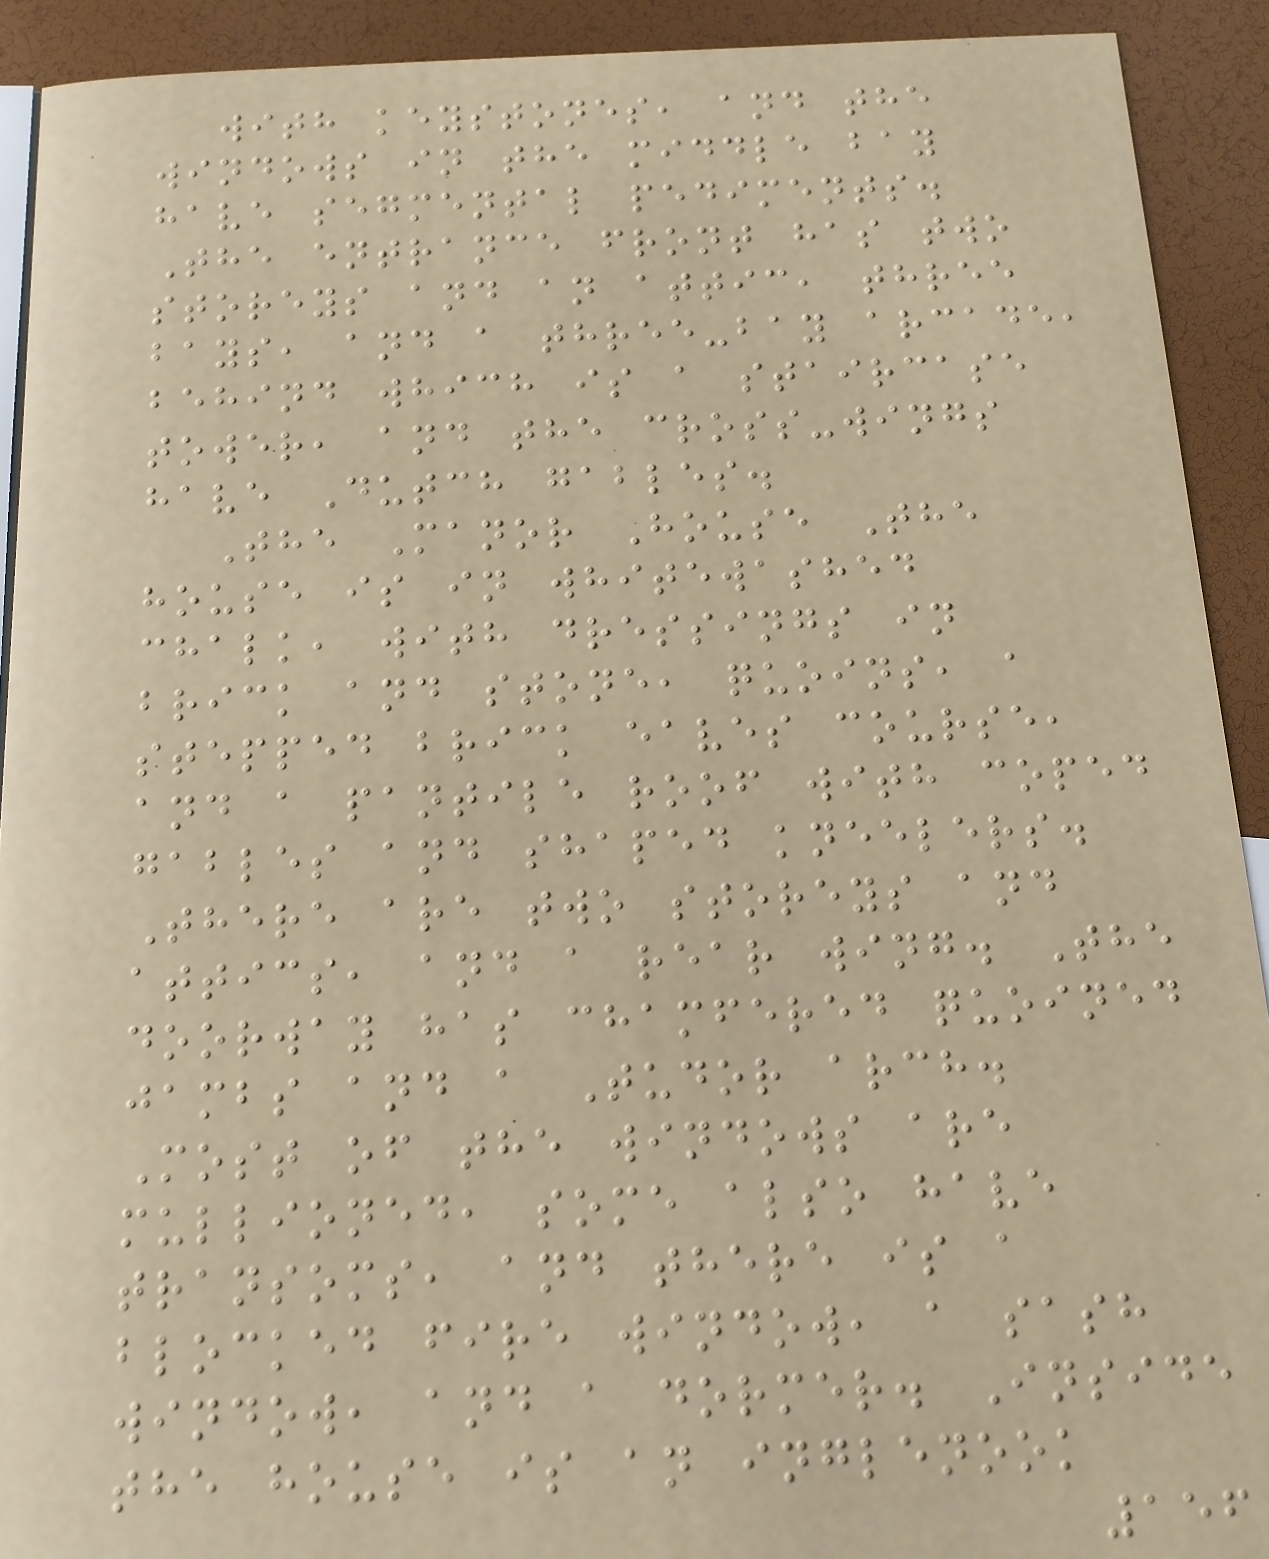with keystones, and the
windows in the middle bay
have segmental pediments.
The entrance front has two
storeys and an attic, three
bays, and a three-bay arcade,
behind which is a staircase
tower, and the cross-wings
have Dutch gables.
The Manor House The
house is in whitewashed
chalk, with dressings in
brick and stone, quoins, a
stepped brick eaves course,
and a pantile roof with coped
gables and shaped kneelers.
There are two storeys and
attics, and a rear wing. The
doorway has chamfered quoined
jambs and a Tudor arch.
Most of the windows are
mullioned, some also have
transoms, and there is a
blocked fire window, a sash
window, and a dormer. Inside
the house is an inglenook
156
